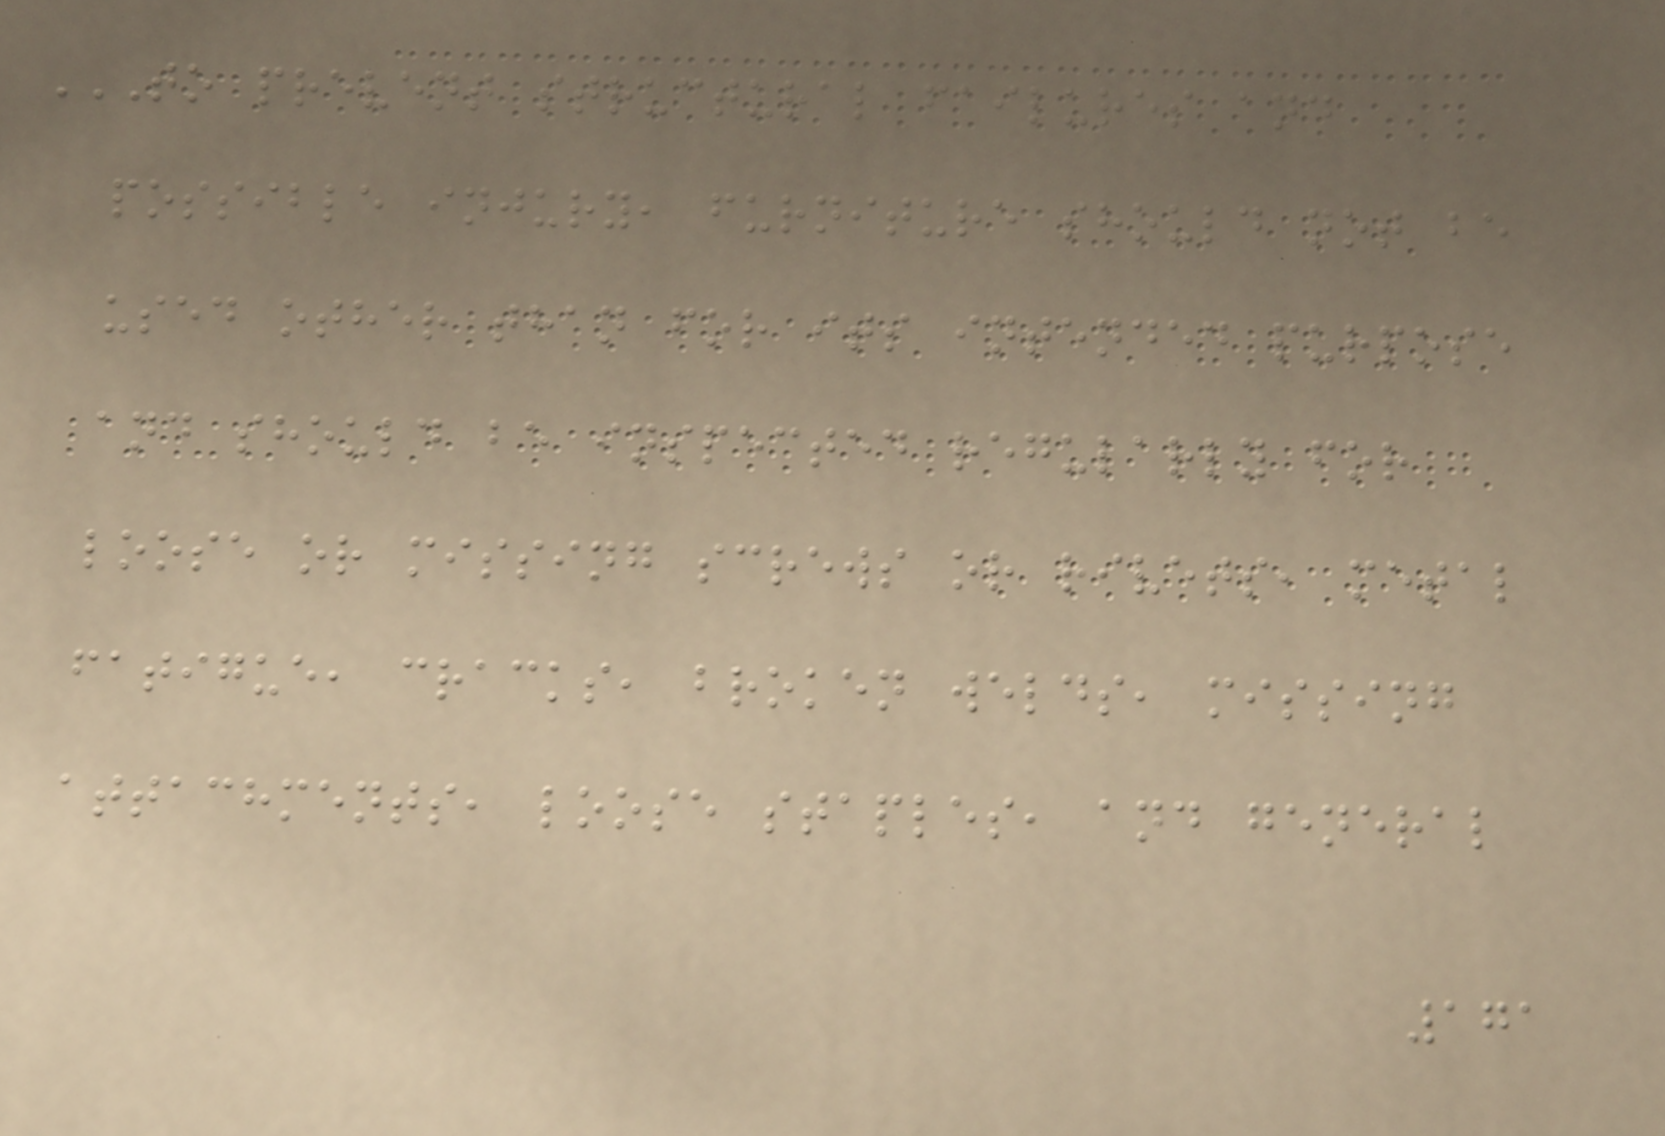TO PREVENT STRUCTURAL FAILURES AND
POSSIBLE INJURY, FURNITURE SHOULD NOT BE
USED OTHER THAN FOR ITS INTENDED PURPOSE
AND SHOULD BE INSPECTED REGULARLY FOR
LOOSE OR MISSING SCREWS OR RIVETS, METAL
FATIGUE, CRACKS, BROKEN WELDS, MISSING
ATTACHMENTS, LOOSE STAPLES, AND GENERAL
171
